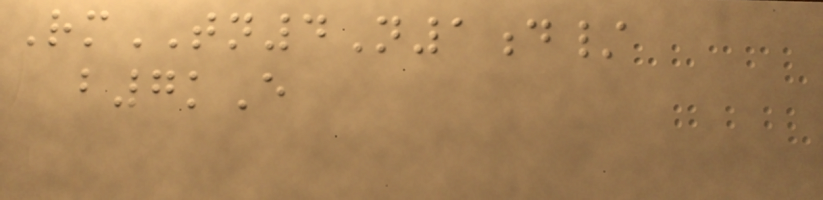RmTN4N1d/
b7kE
